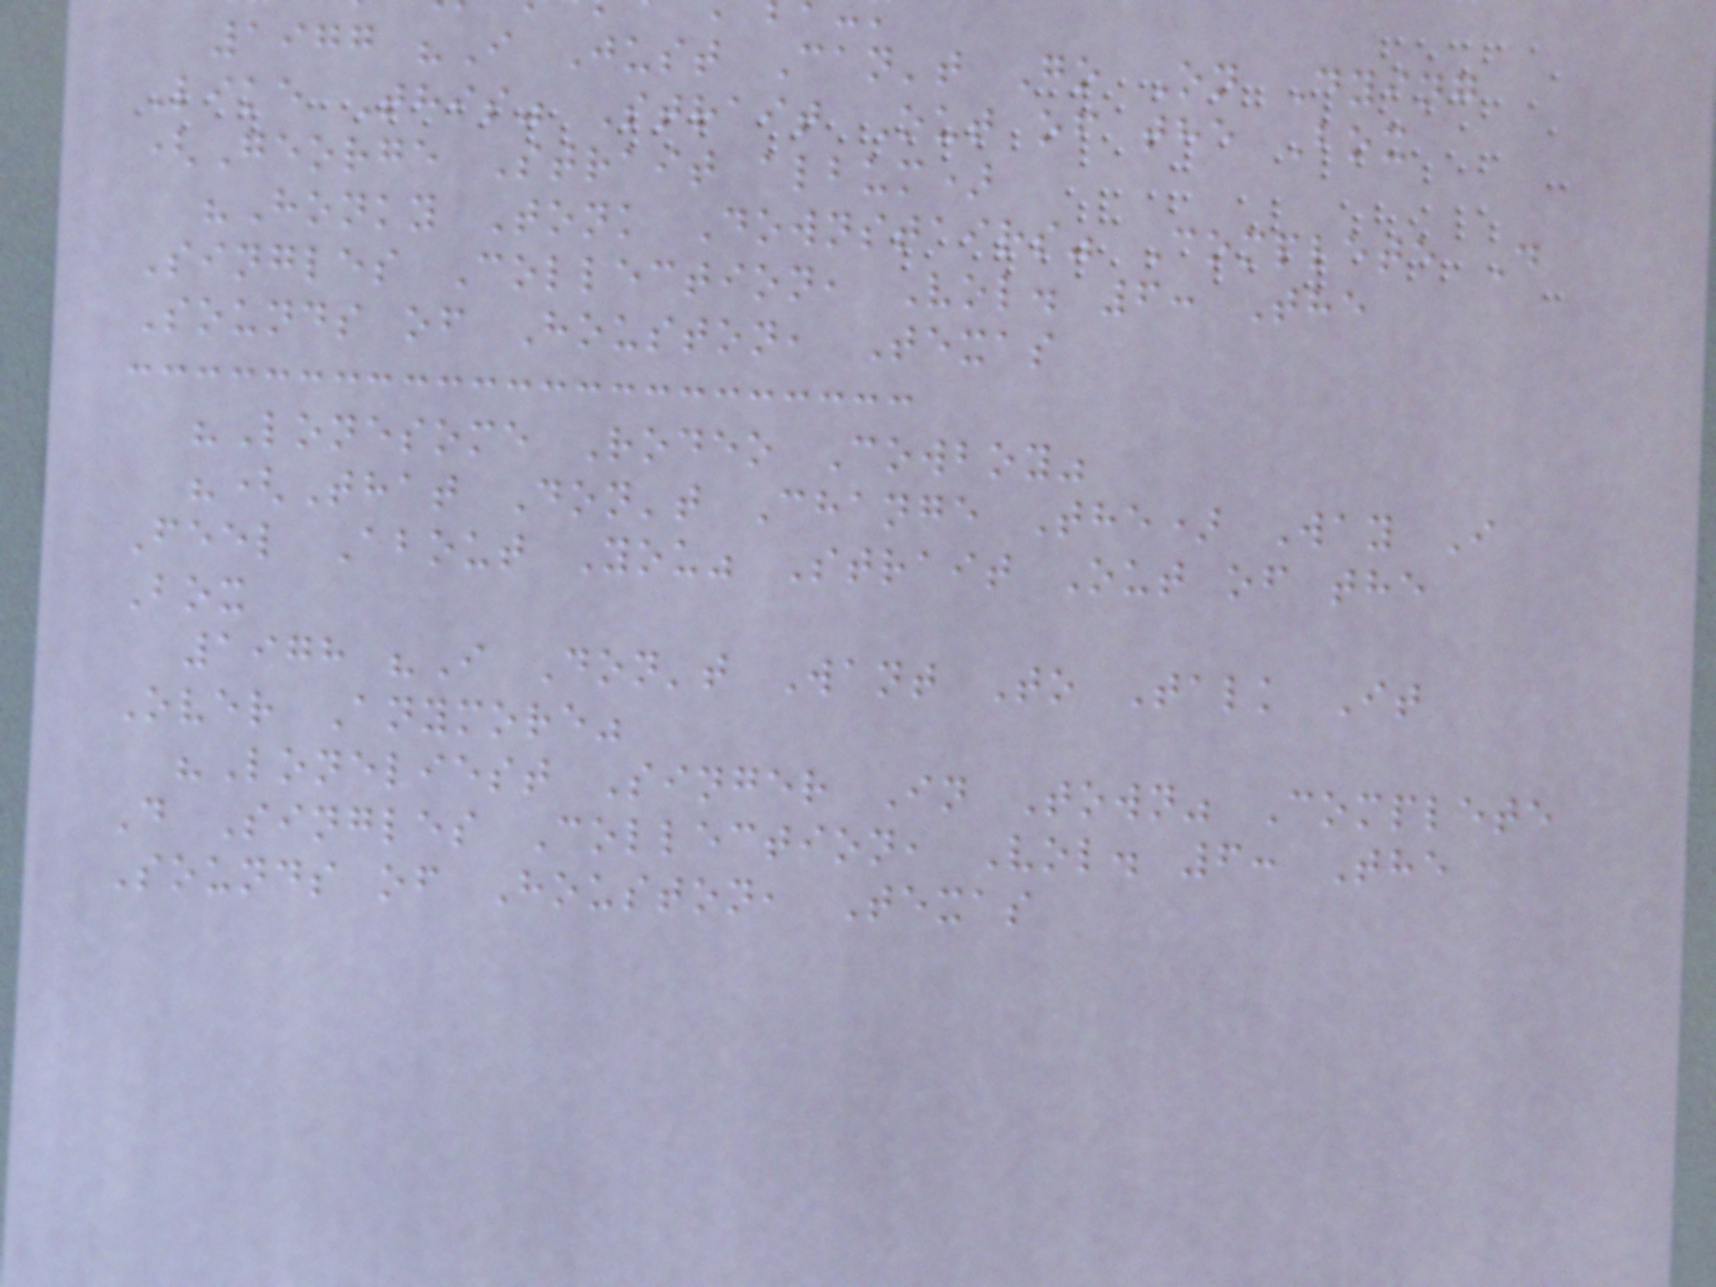1977 "I Just Can't Go On Dying
Like This" Strait Out of the Box
(George Strait album)
"Honky Tonk Downstairs" Complete D
Singles Collection, Vol. 6: The
Sounds of Houston, Texas
"Lonesome Rodeo Cowboy"
"(That Don't Change The) Way I
Feel About You" Strait Out of the
Box
1978 "I Don't Want To Talk It
Over Anymore"
"Loneliest Singer In Town" Complete
D Singles Collection, Vol. 6: The
Sounds of Houston, Texas
